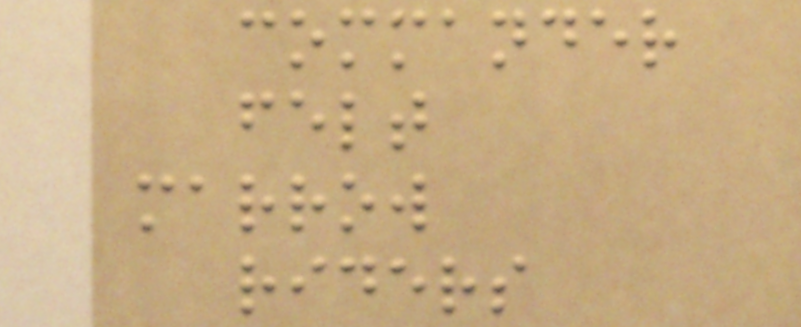commander
felt
marrow
riders
